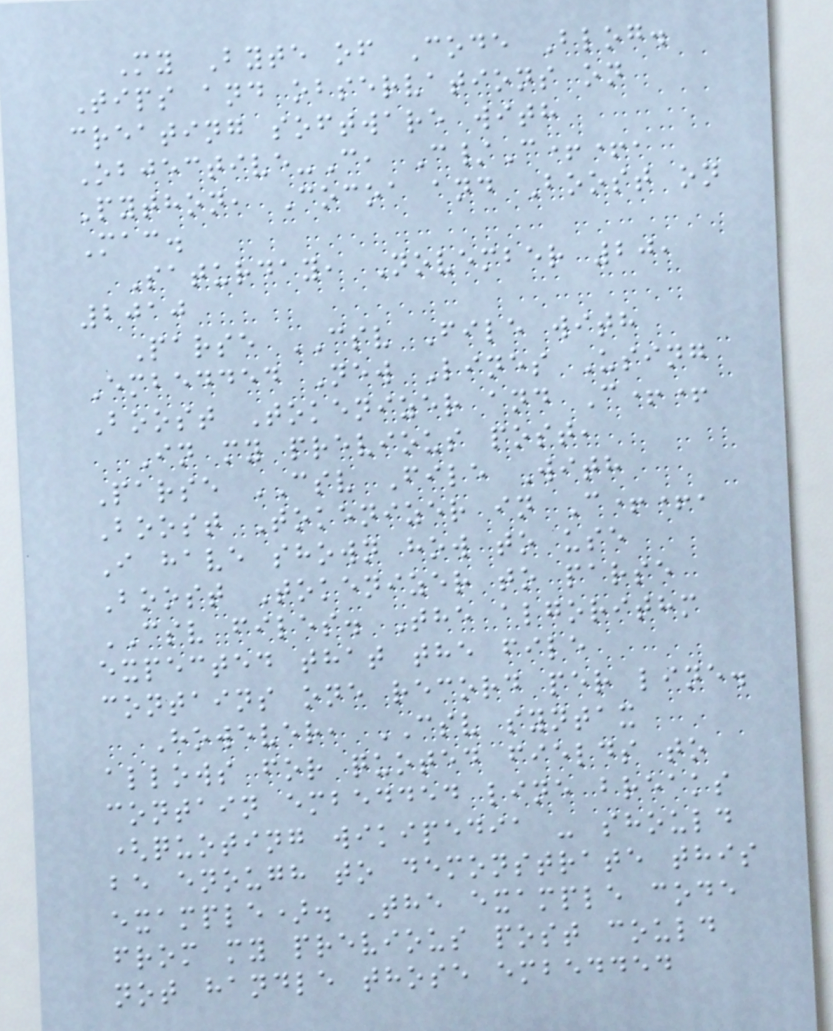My Byte of Code Blog.
Tips and observations on
creating software with
Objective-C, C/C++,
Python, Cocoa and Boost on
Mac.
Saturday, November 20,
2010
Parse CSV File with
Embedded New Lines Using
Boost Tokenizer and C++
In my previous post,
Parse CSV File With
Boost Tokenizer in C++,
I have shown how to use
Boost Tokenizer to parse
CSV files. The algorithm
expected that the file
contains one record per line.
However, CSV syntax
allows for quoted fields to
contain embedded line breaks
(quoting wikipedia - should
be enough to demonstrate this
example). The example code
from my previous post could
not handle those embedded
